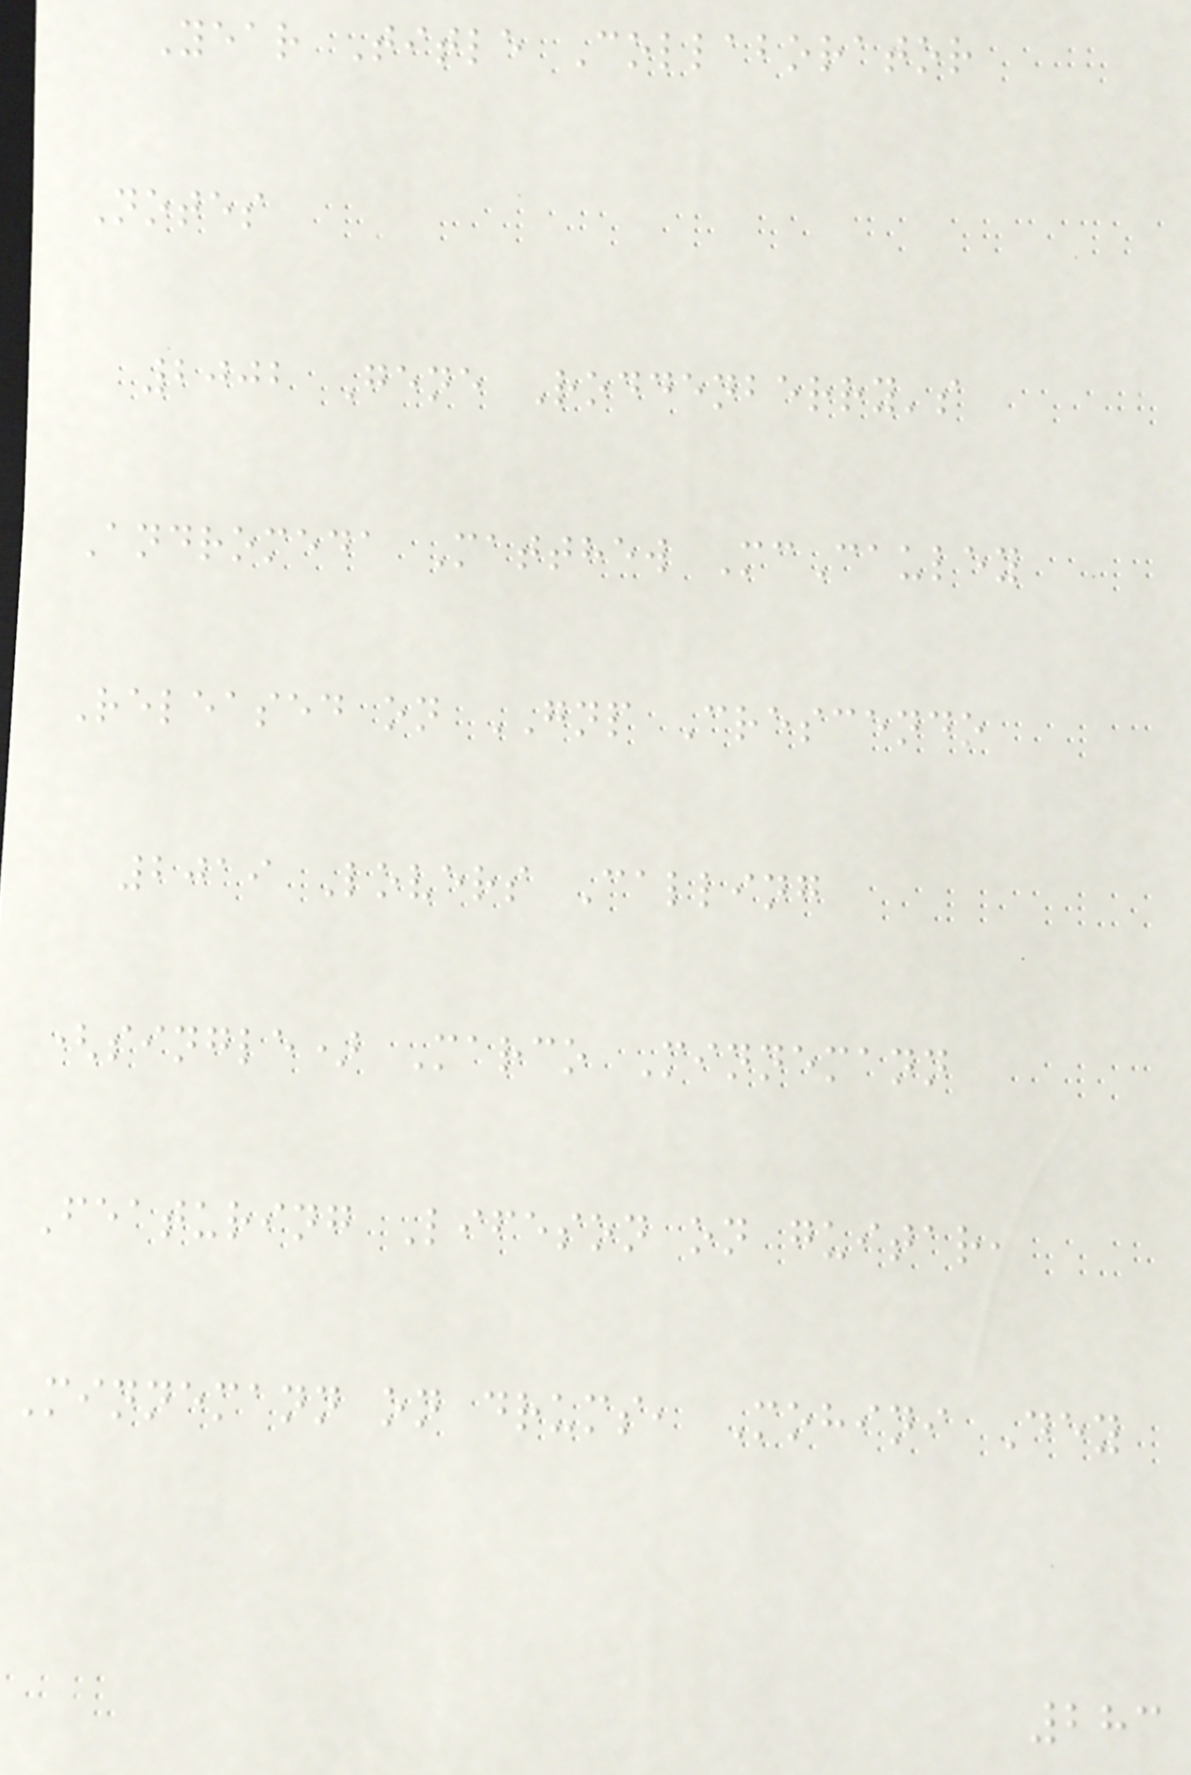Year Title Collaborator
Notes
2002 Gene Roddenberry's
Andromeda Matthew McCauley
Released on GNP Crescendo
2019 Lovers Calling
(single) Marco Minnemann
Featuring Lifeson on guitar,
Minnemann on drums, Mohini Dey
283
